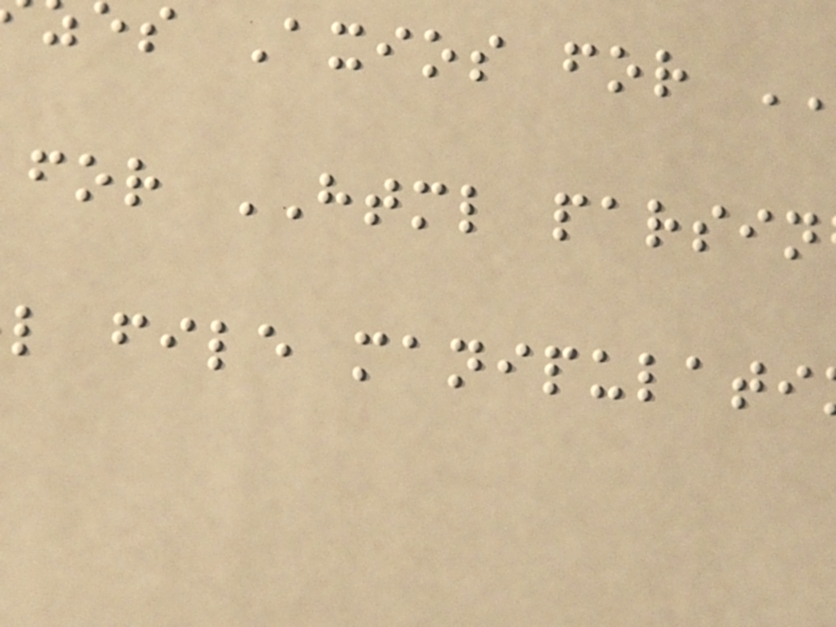s Axios for
for HTML parsin
l file manipulati
